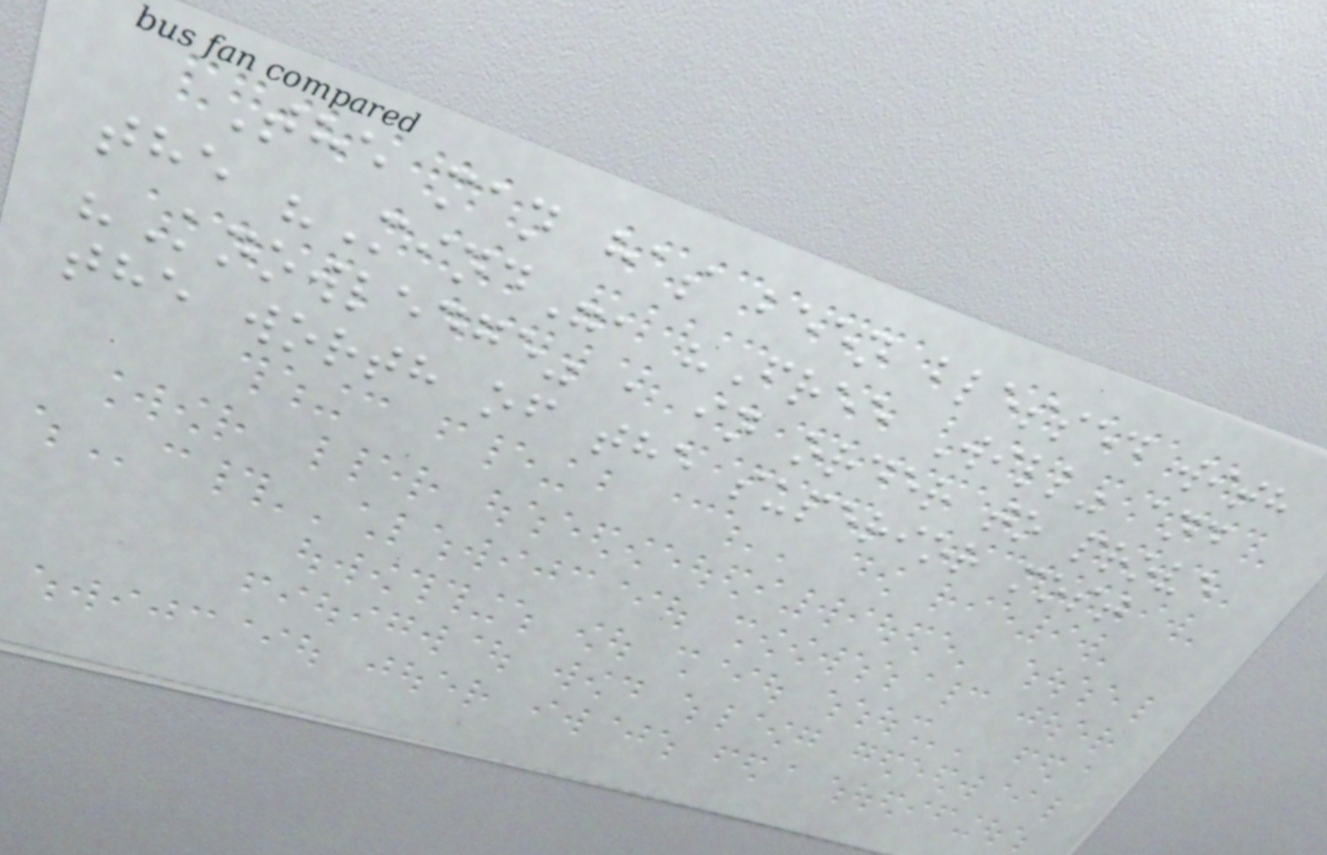The man has been blessed with
the "Mind", "Free Will" and
"Knowledge" , in order to prove
the worth of the superior most
